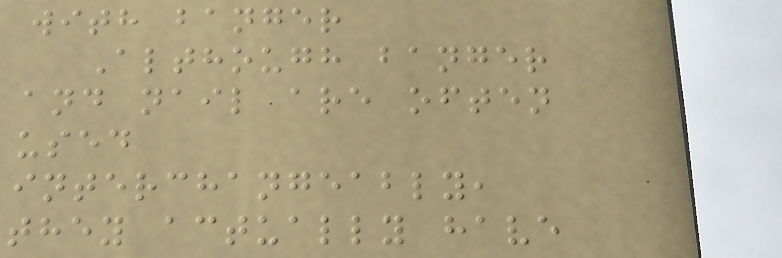with banger
Although banger
and nail are often
used
interchangeably,
they actually have
